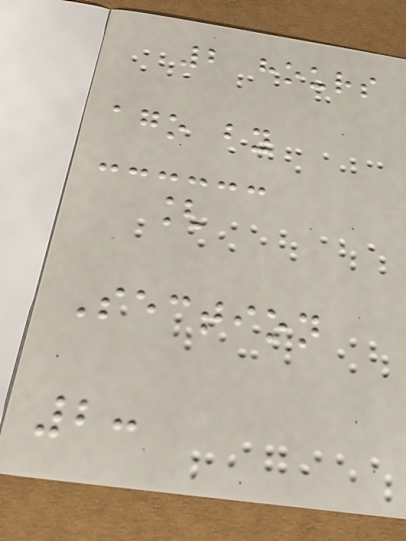2 hours
ago by
[
Section
2:
